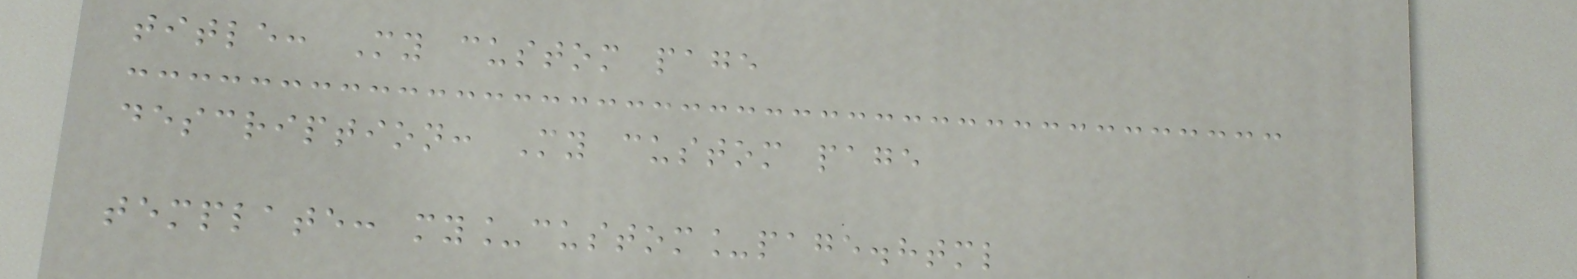title: My custom page
description: My custom page
template: my_custom_page.html
